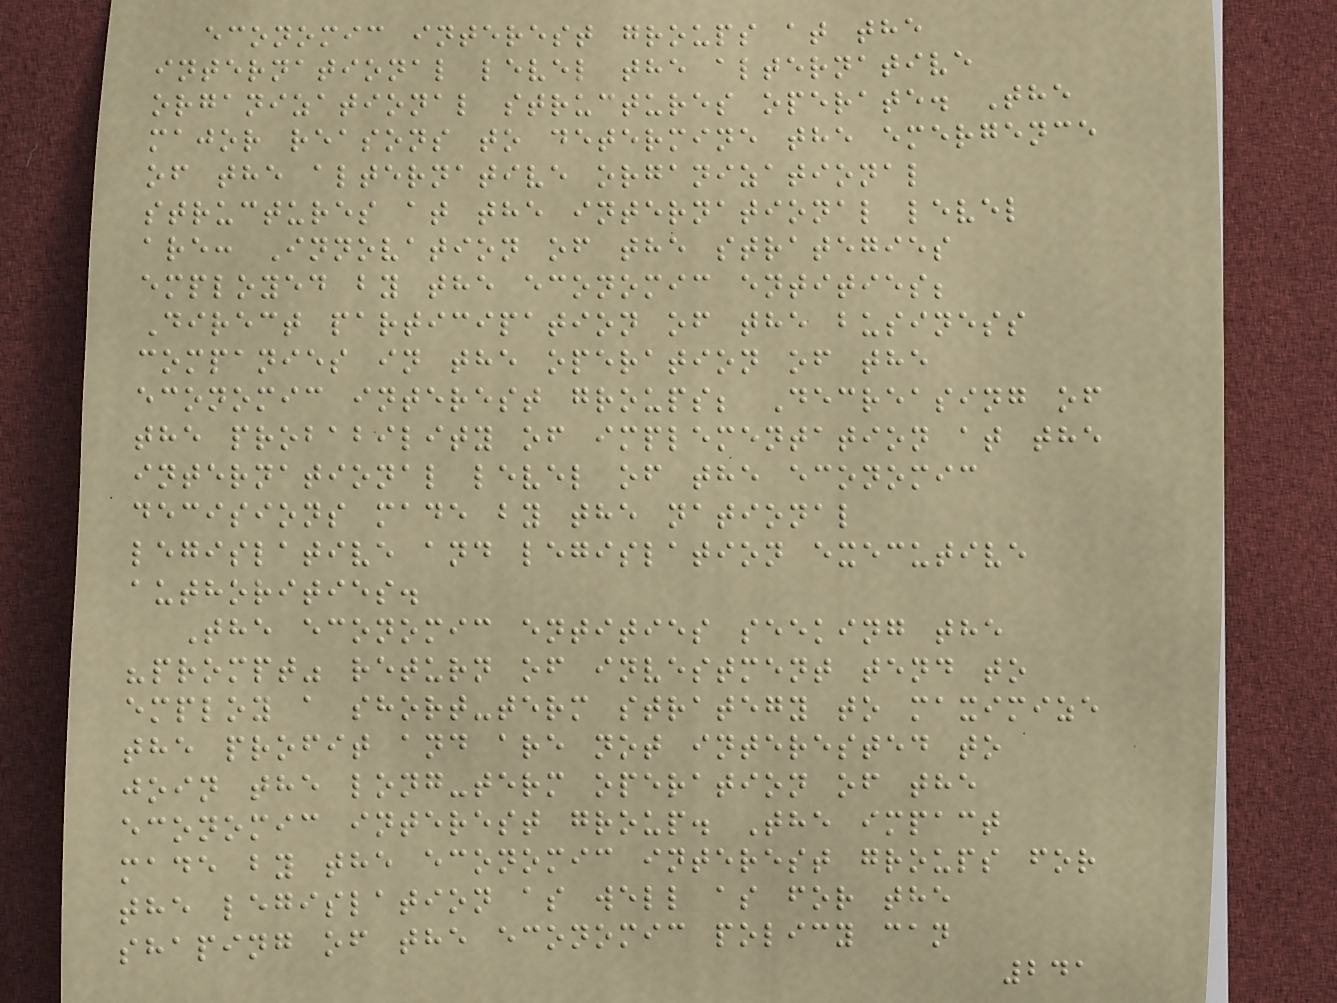economic interest groups at the
international level the alternative
organizational structures operate. The
major reasons to determine the emergence
of the alternative organizational
structures at the international level
are: Innovation of the strategies
employed by the economic entities;
Direct participation of the business
companies in the operation of the
economic interest groups; Decreasing of
the probability of implementation at the
international level of the economic
decisions made by the national
legislative and legislation executive
authorities.
The economic entities seeking the
"prompt" return of investment tend to
employ a short-term strategy to maximize
the profit and are not interested to
join the long-term operation of the
economic interest group. The impact
made by the economic interest groups for
the legislation as well as for the
shaping of the economic policy can
241
